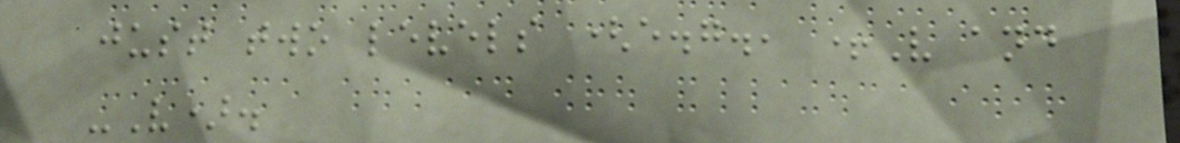just two levels (e.g., +V and
-V).
